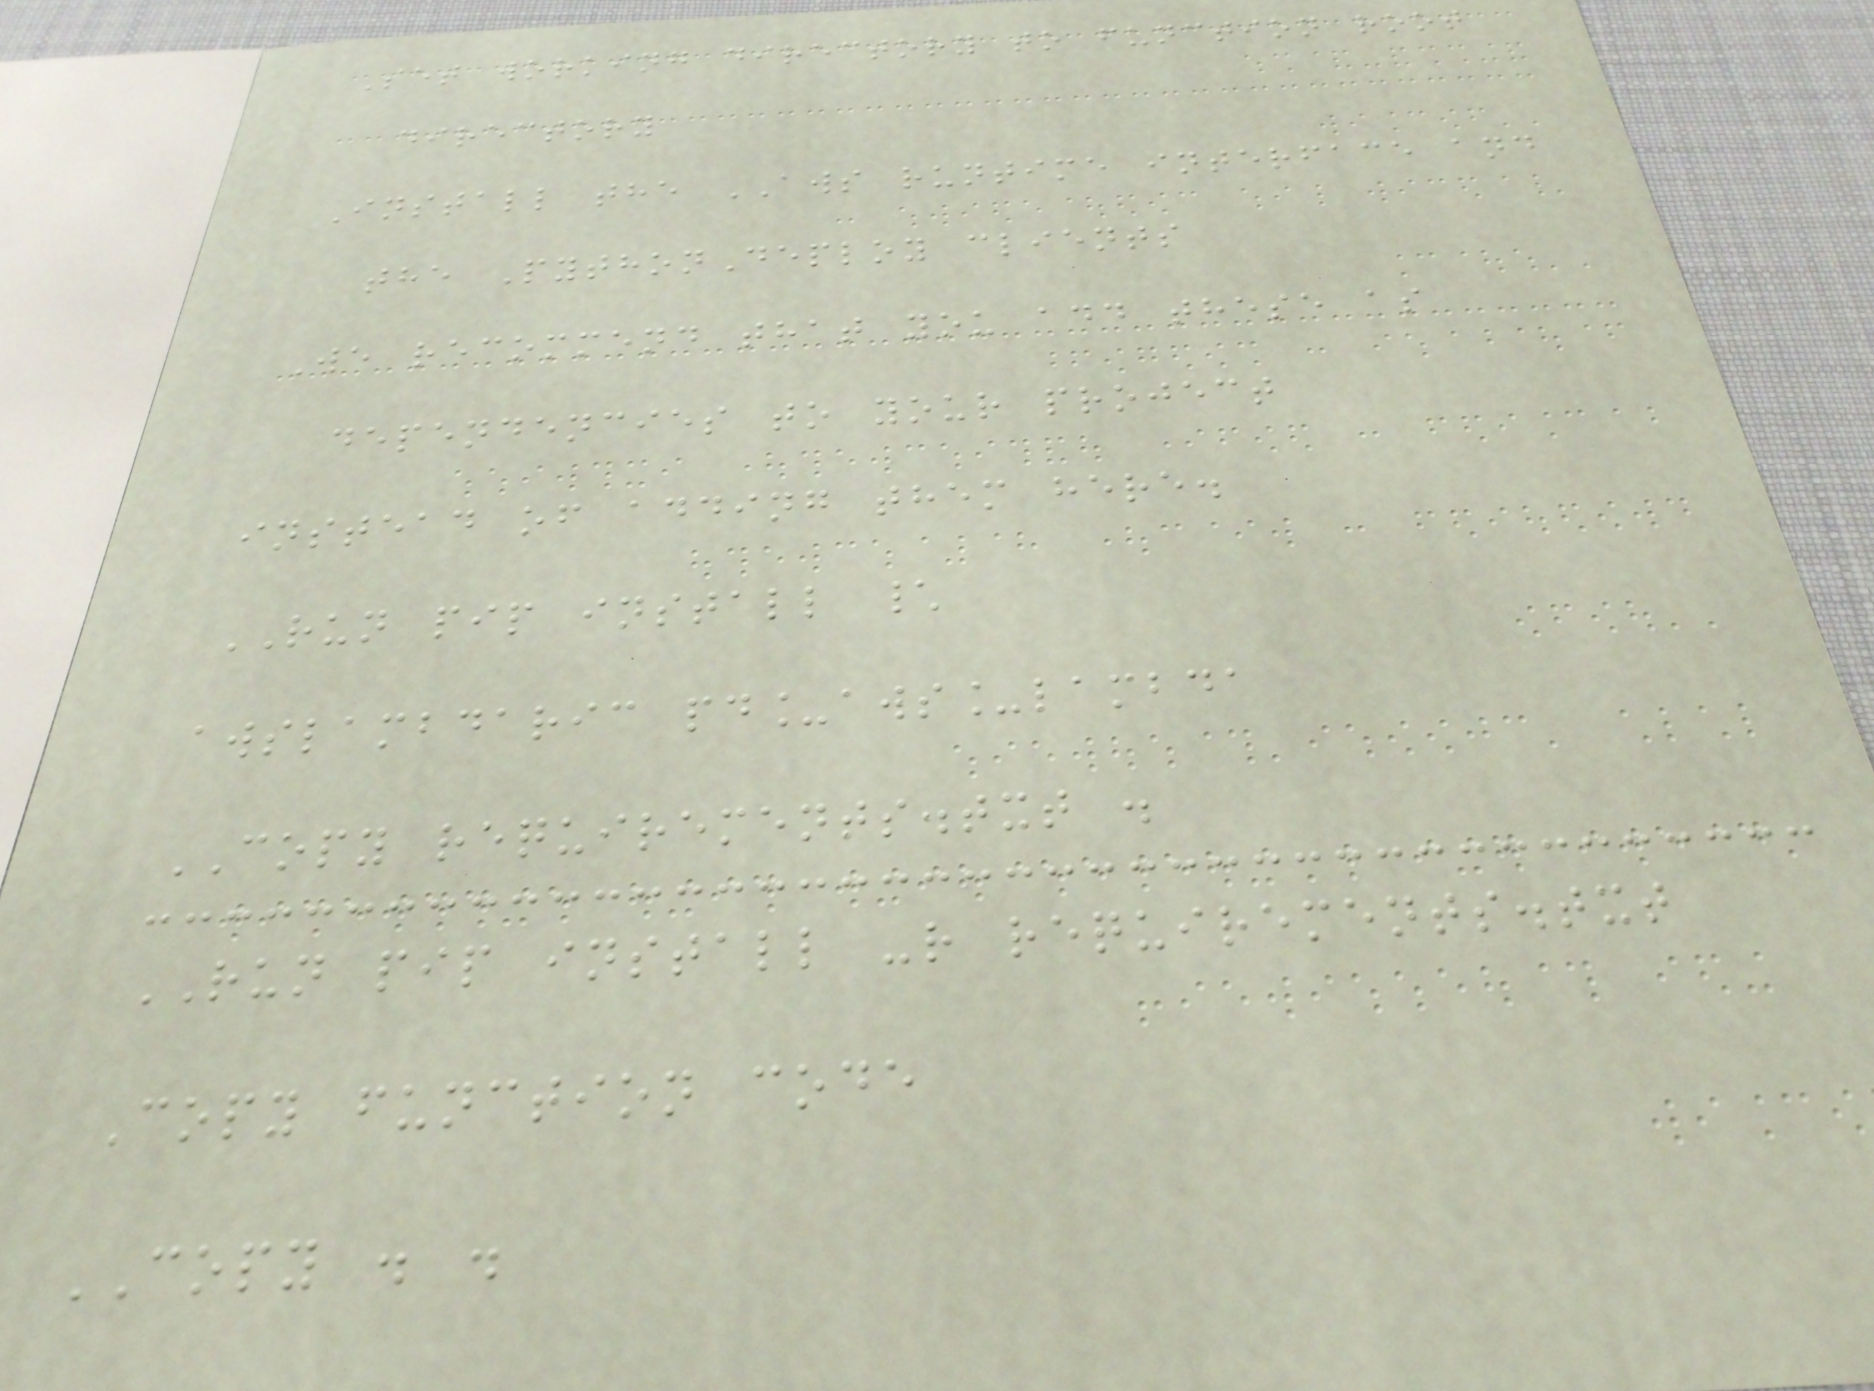Set working directory to function root
directory
Install the AWS runtime interface and
the PythonDeploy clients
We recommend that you add these as
dependencies to your project
instead of adding them here.
RUN pip install \
awslambdaric pd_aws_lambda
COPY requirements.txt .
RUN pip install -r requirements.txt
Copy function code
COPY . .
